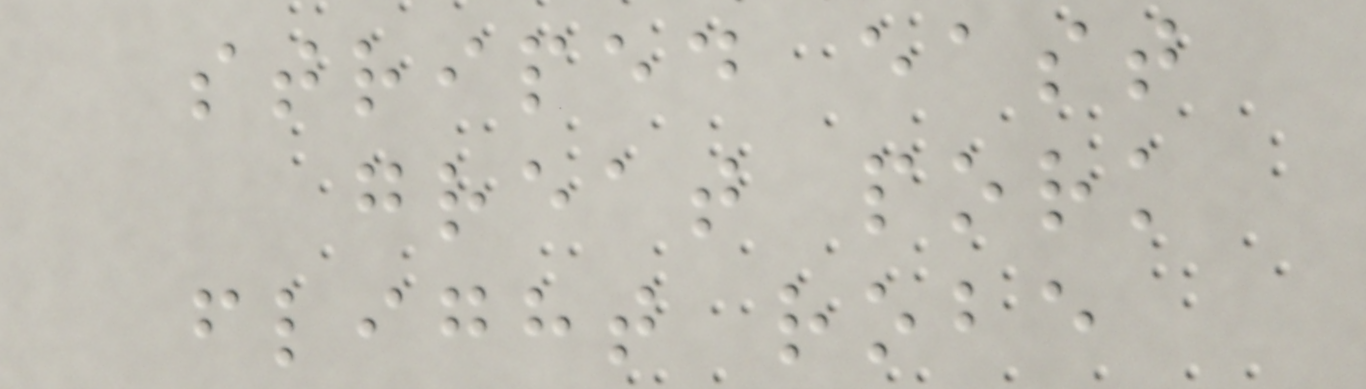striped east
great pork
flight robe
